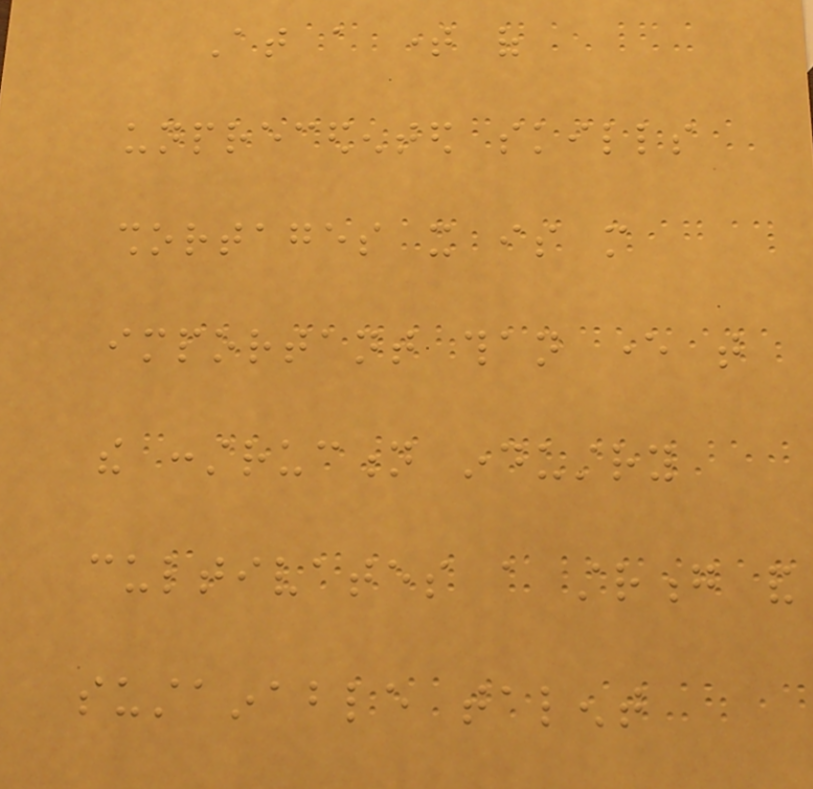At a time of
unprecedented skills
shortages it is more
important than ever that
the construction industry
cultivates a strong and
sustainable talent
